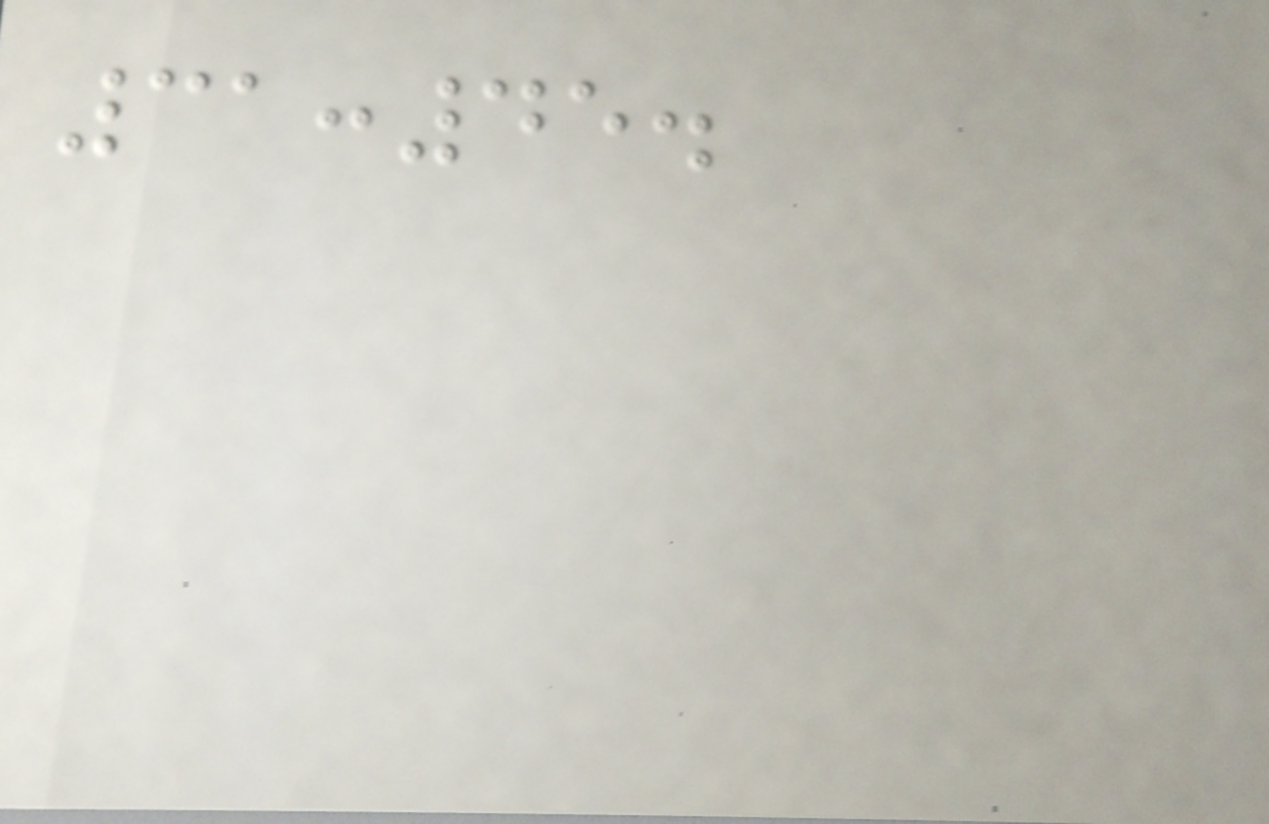31:45.
